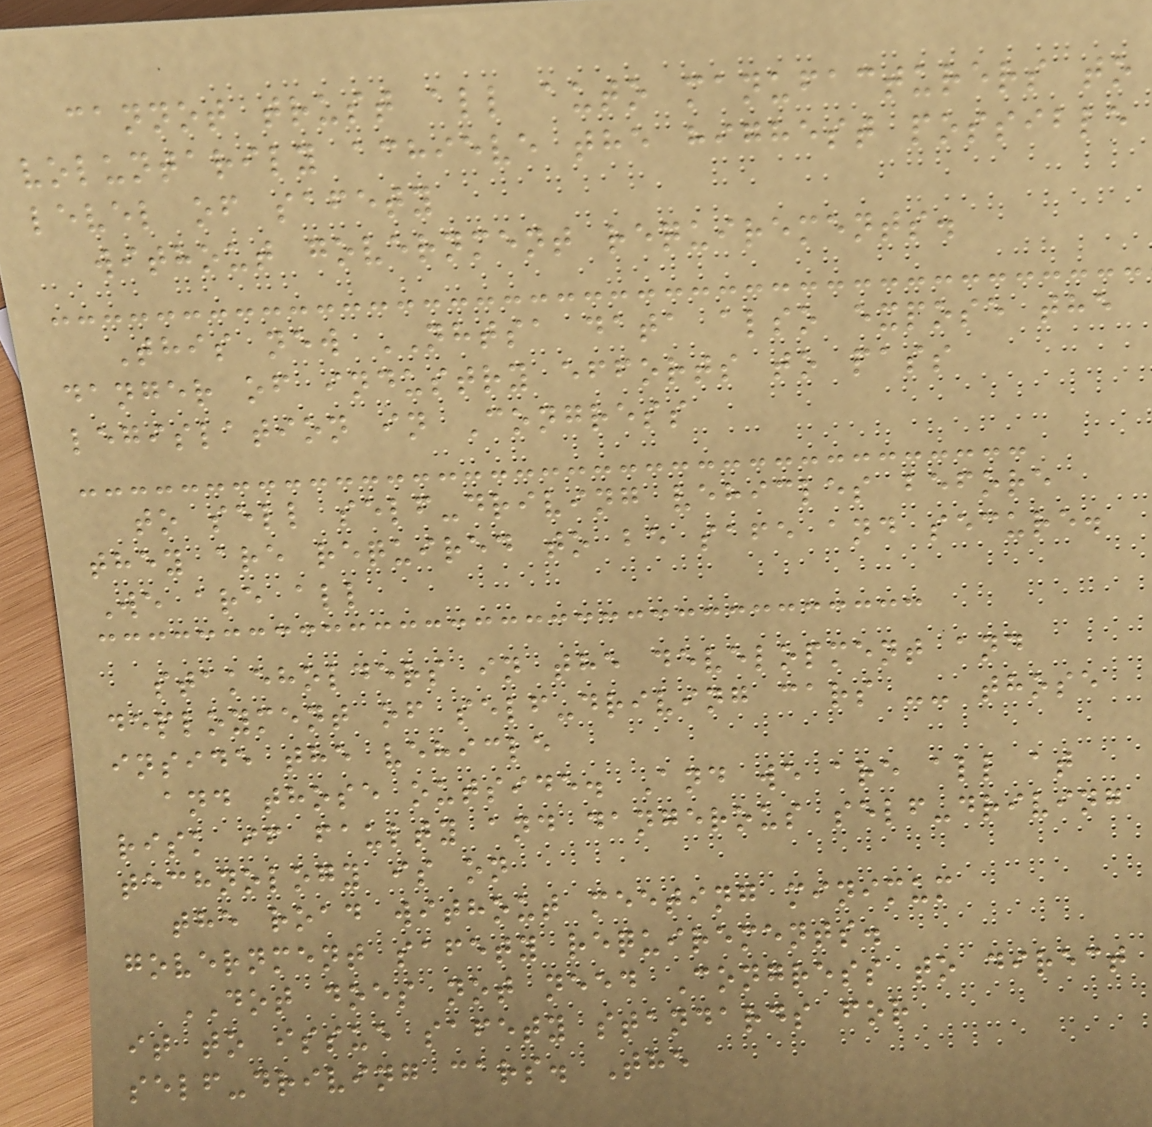cannot trust all auto manufacturers to
voluntarily achieve the highest possible
level of safety
without government requirements.
This new NHTSA data also expose the
danger of industry efforts to pass
legislation in Congress
to sell self-driving vehicles before
they are required to be safe and secure.
We are all
stakeholders in the development and
deployment of self-driving cars -- those
inside the vehicle
and those outside. And we are all at
risk if faulty and dangerous self-driving
technology is on
the road without meeting minimum
government safety requirements.
DOT does not need Congress to direct
it to issue safety standards for
self-driving cars. The
